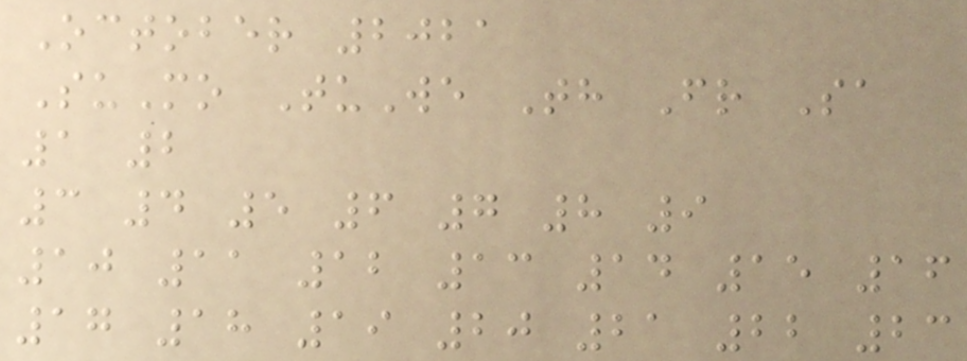October 2021
SuMo TuWe Th Fr Sa
1 2
3 4 5 6 7 8 9
10 11 12 13 14 15 16
17 18 19 20 21 22 23
